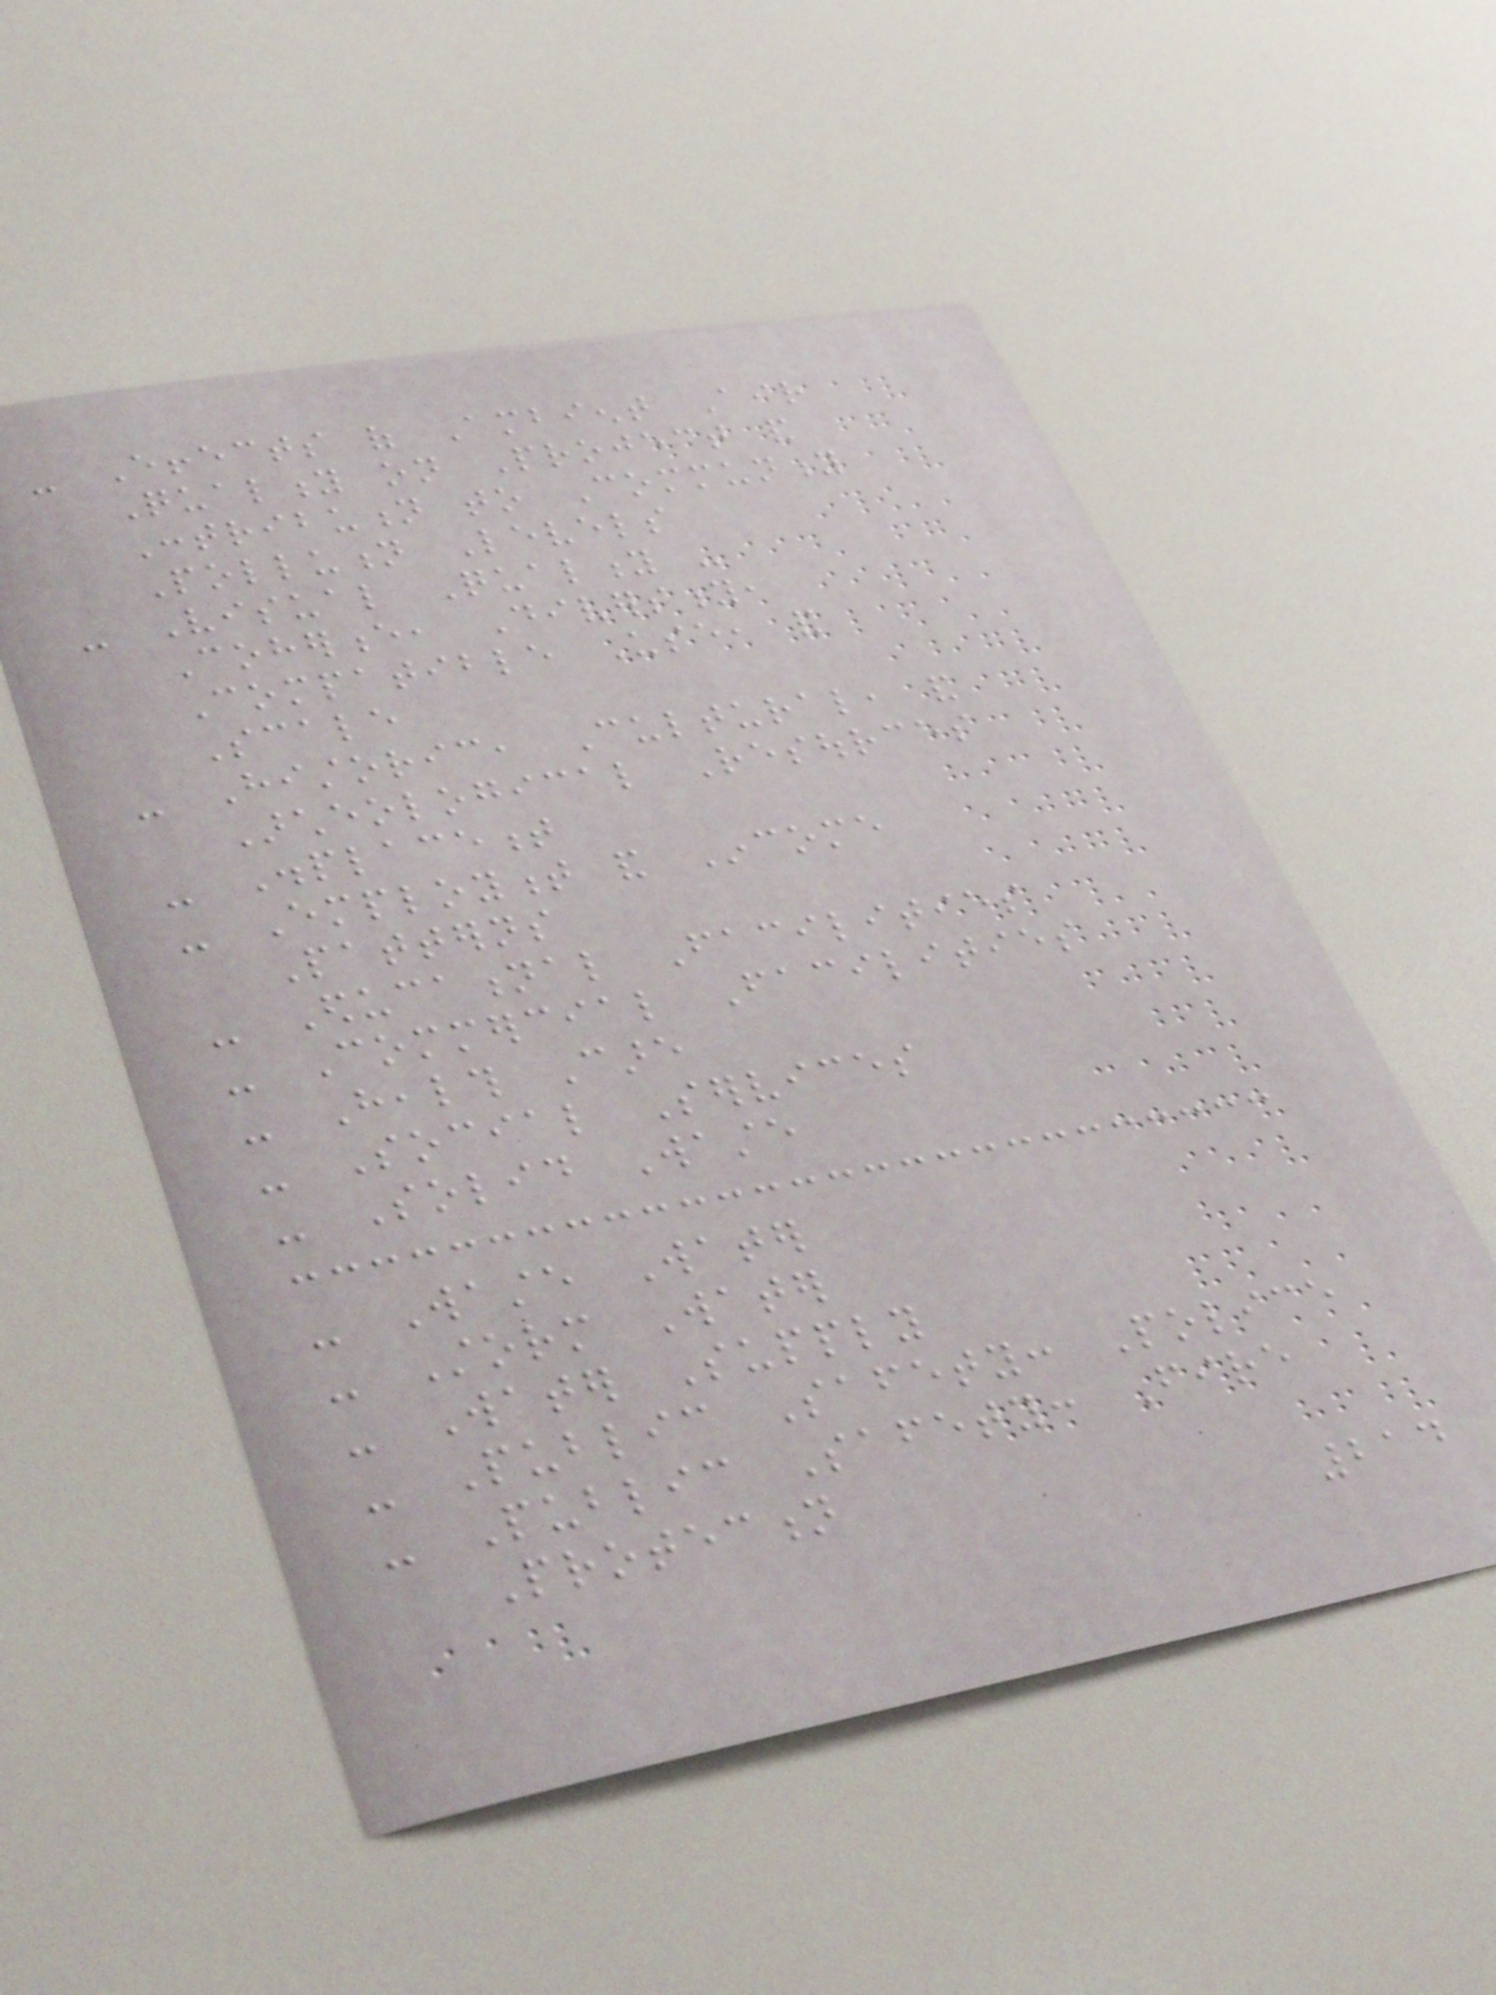- Effects of Ambient Air
Quality on Project and
Contribution to Community
Pollution Levels
- Visual Quality -
Coherence, Diversity,
Compatible Use, and
Scale
- Historic, Cultural, and
Archeological Resources
- Displacement
- Employment and Income
Patterns
- Educational Facilities
- Commercial Facilities
- Health Care
- Social Services
- Solid Waste
- Waste Water
- Storm Water
- Water Supply
- Public Safety: Police
- Public Safety: Fire
Protection
214
